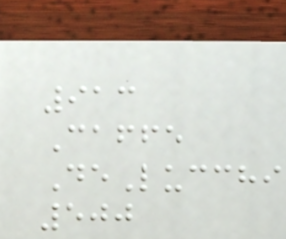913
Caffe
DeLucchi
500
